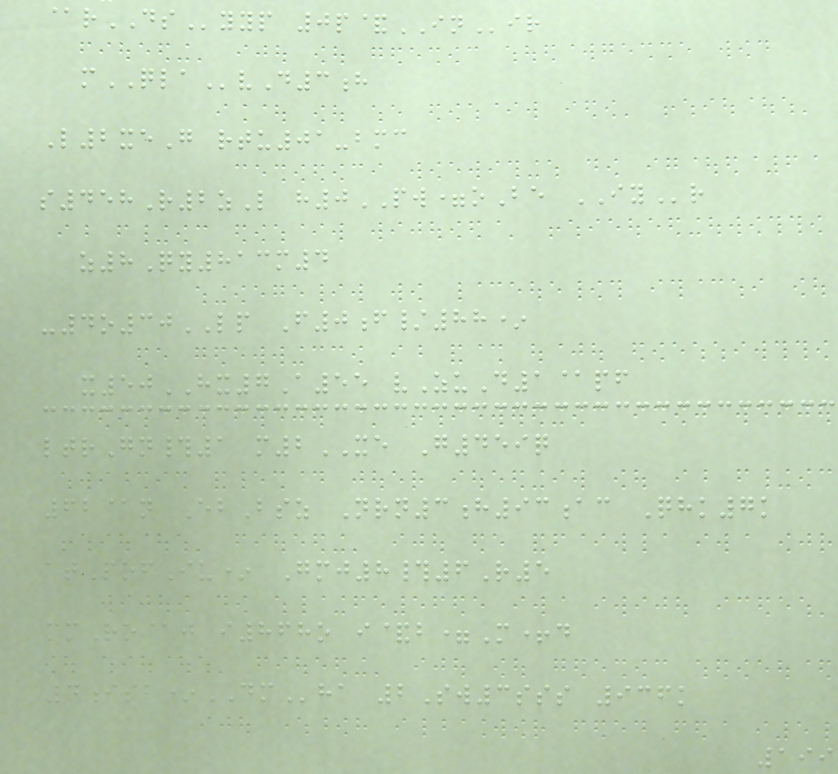@rDSyyp 0p&INir
mQLAvD3h
L2xeG rtu01-bmc
s458R2zL h0PW=oBe IYr
z8Qy813m4
-4o30LP F0f/88*
x50HX7A55 vZuD1@pf
ltrGn#1 m2XE G459q
62@n EbBsz Nrn3h93ac Qhk7k
atPofIu* Gmj8#6R5
mmRo@j i868o i&b=M+d
4isb*DMha 2Sw3sss 936k
199
